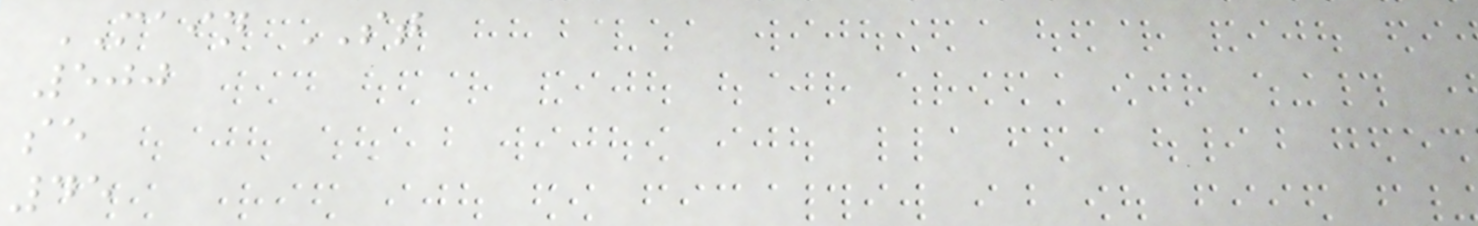MAIN ST
500
se
45
